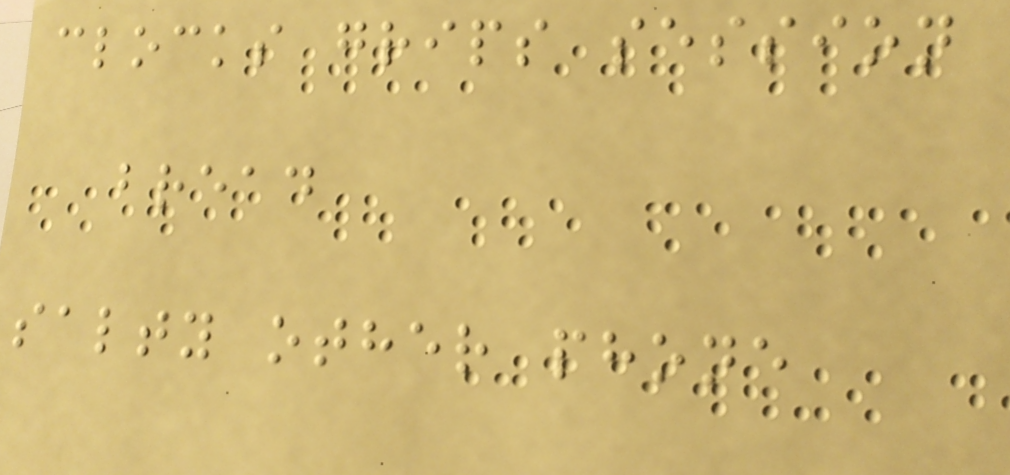clocks grips session
bread
salty other phone
